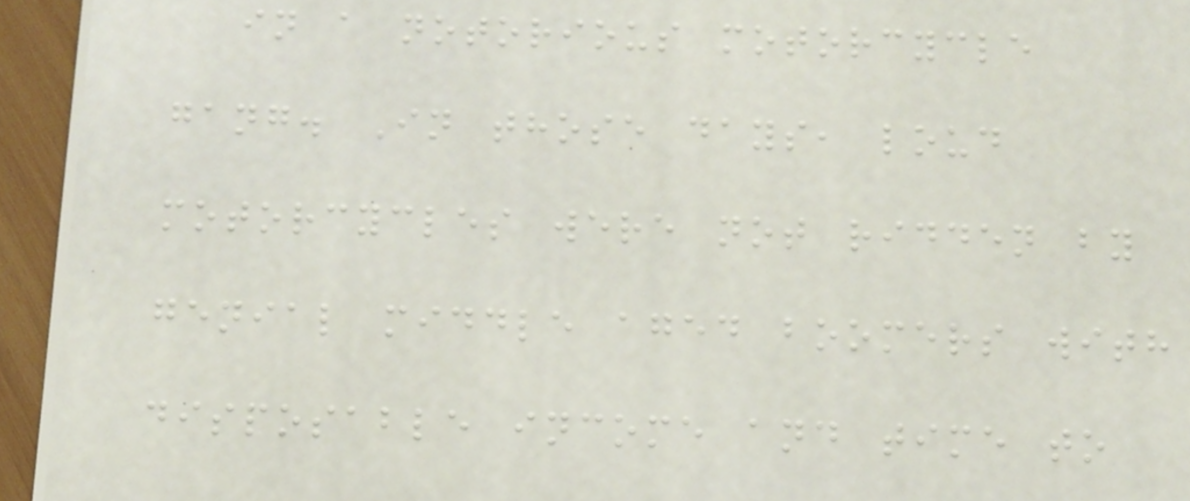in a notorious motorcycle
gang. In those days, loud
motorcycles were not ridden by
genial middle aged boomers with
disposable income and time to
